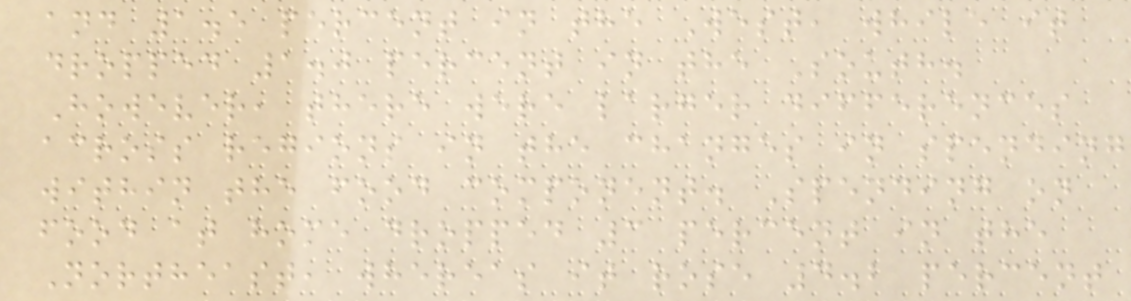and 1.5 percent in the West, while it
dropped 1.0 percent in the South.
However, there were larger differences
across regions in the changes in spending
within the food component. Spending on
food at home dropped 3 percent in the
Northeast, whereas it rose 4.2 percent
